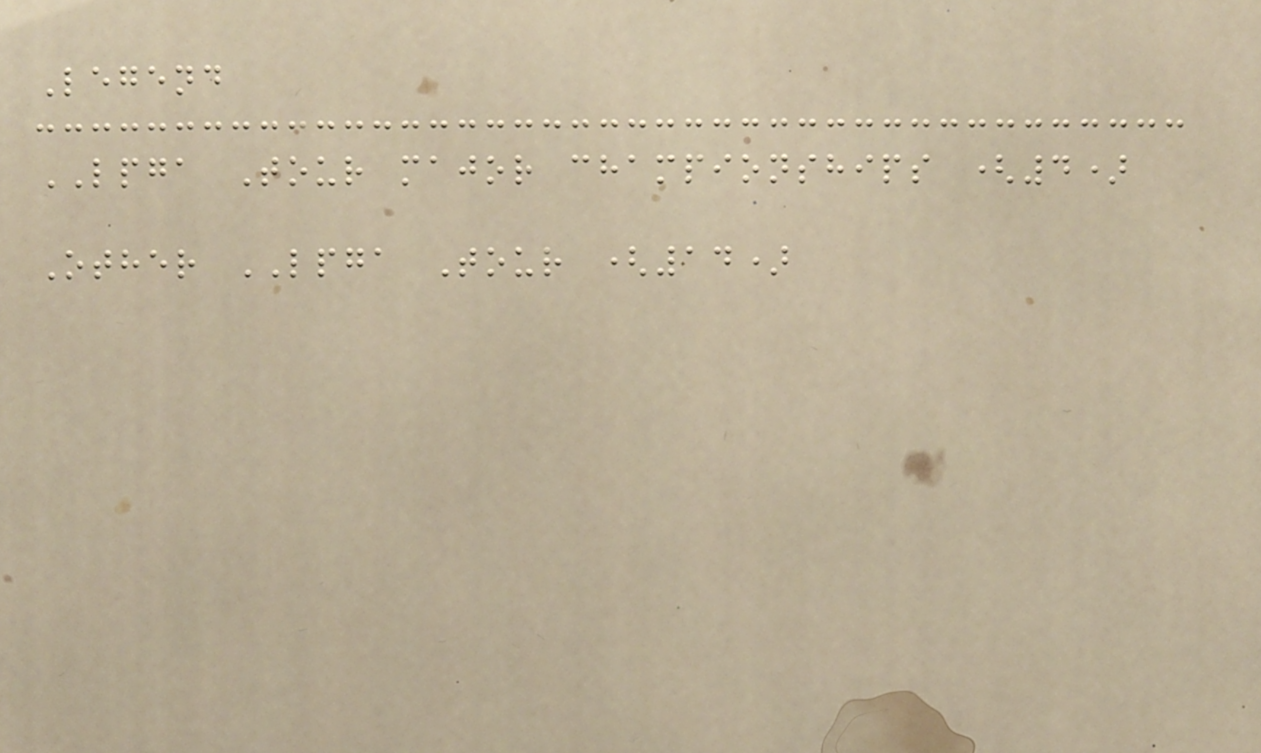Legend
LPGA Tour major championships (4)
Other LPGA Tour (14)
